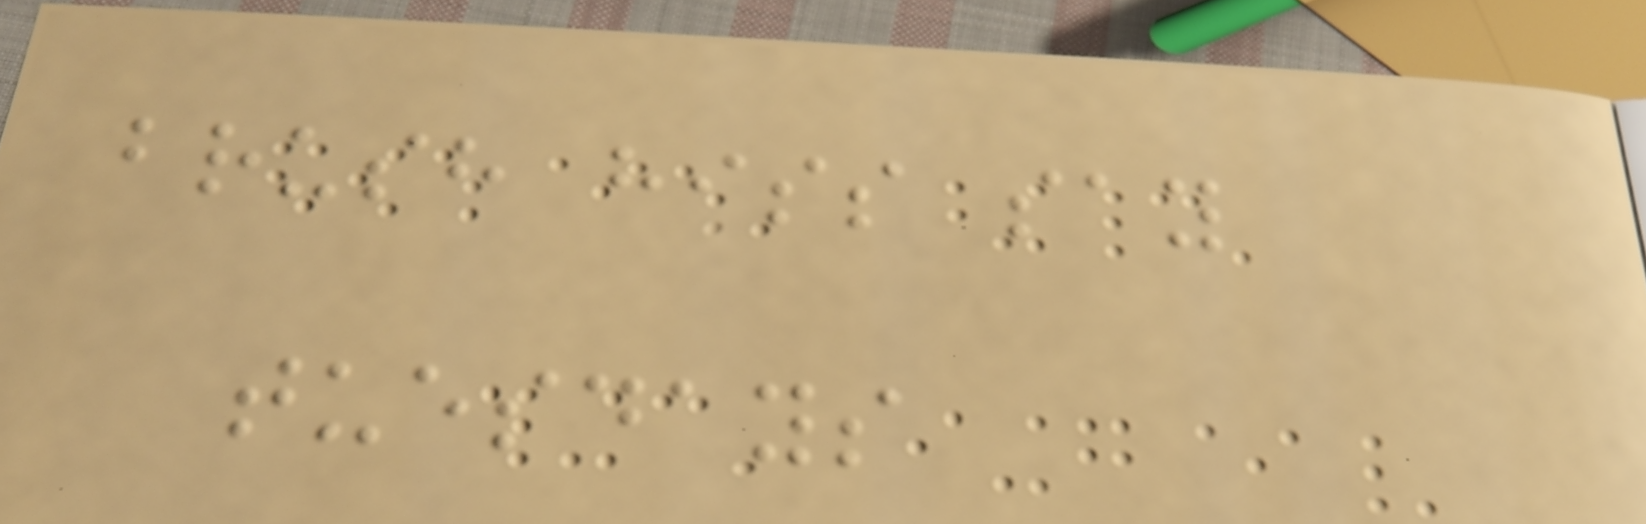brush hiss say
tuesdays
